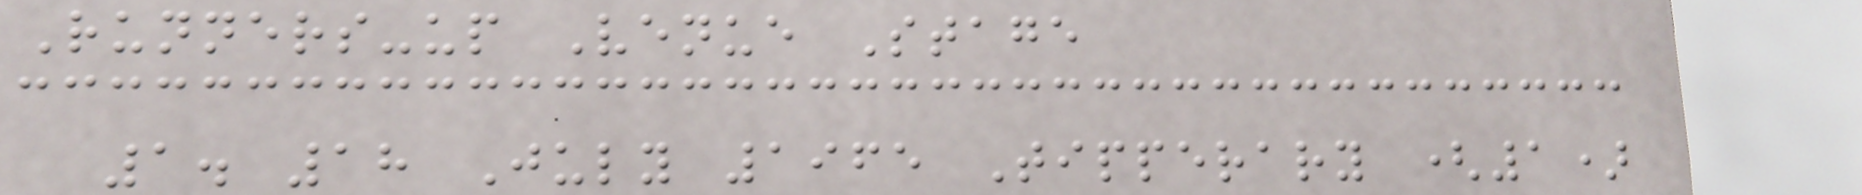Runners-up Venue Stage
1. 18 July 1965 Tipperary (1)
